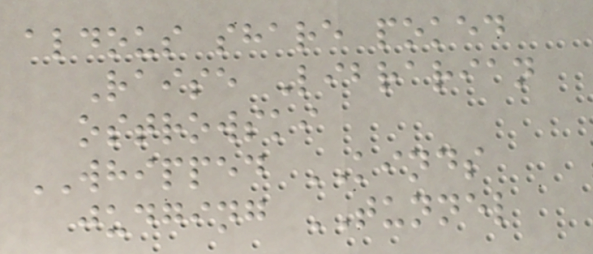aldous share poked
Raise Librarian
ostrowski
WHIPPED KINDS
judging TUNNEL
